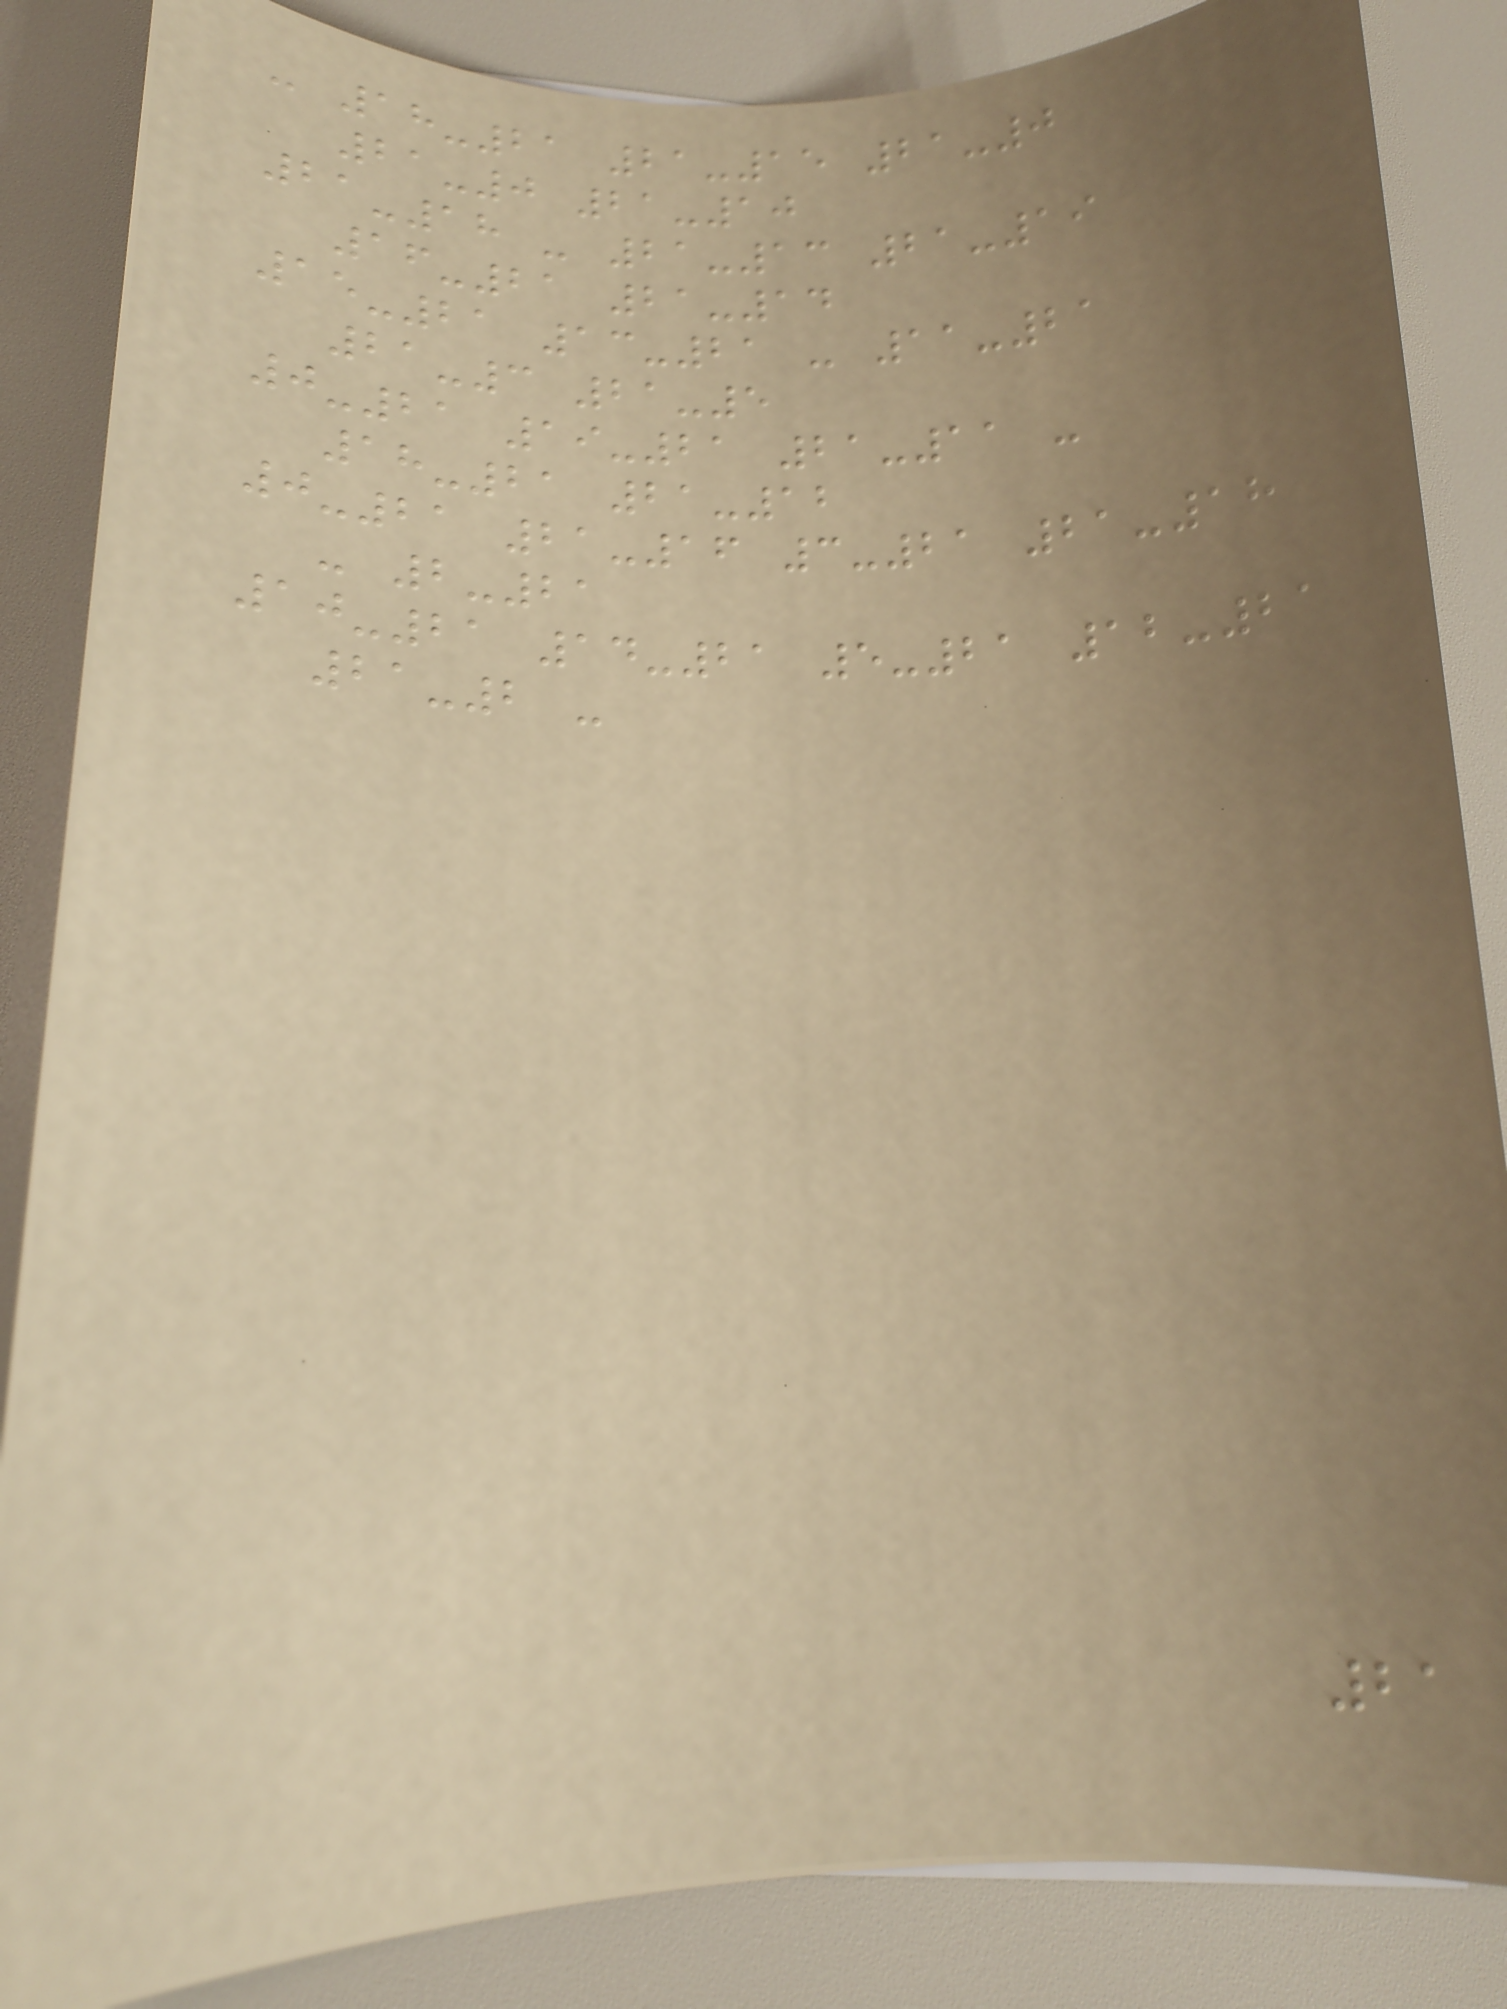- 18-21 21-15 21-0
21-0 21-10
21-18 - 21-13 21-19
16-21 21-14
15-21 13-21 - 11-21
21-3 21-5
0-21 19-21 21-11 -
18-21 21-12
0-21 21-16 3-21 21-18
- 2-21
10-21 14-21 5-21 12-21
21-2 -
21
